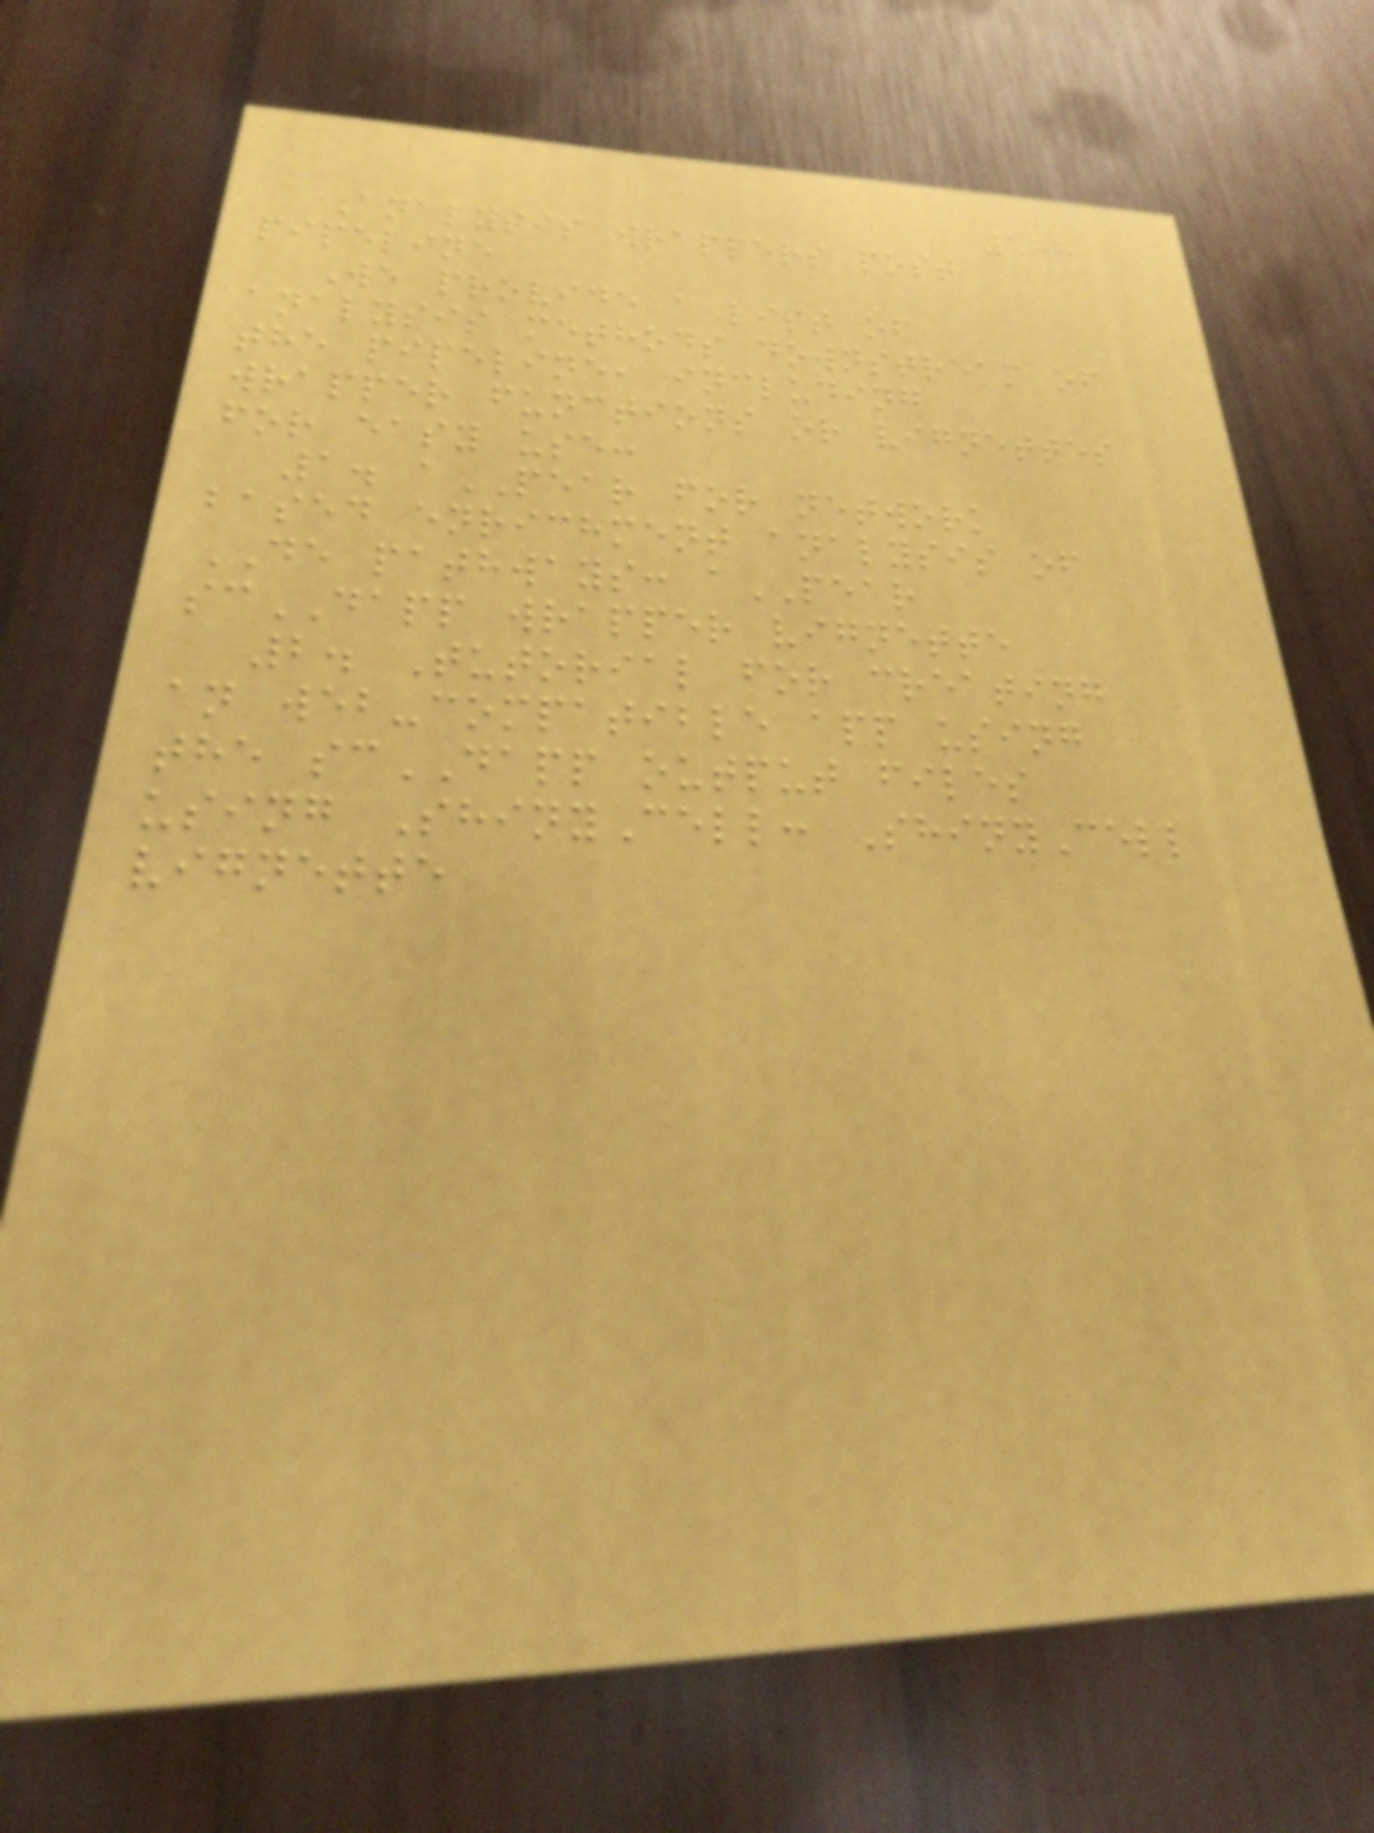188
Analysis wrappers post
pipeline
We provide a list of
analysis methods downstream of
the pipeline, including
wrapper functions or vignettes
for easy use:
1. aPEAR for network
based enrichment analysis of
DE pathways: aPEAR
scDAPP wrapper vignette
2. Tutorial for creating
an web-compatible app using
the scDAPP output files
using ShinyCell: ShinyCell
vignette
